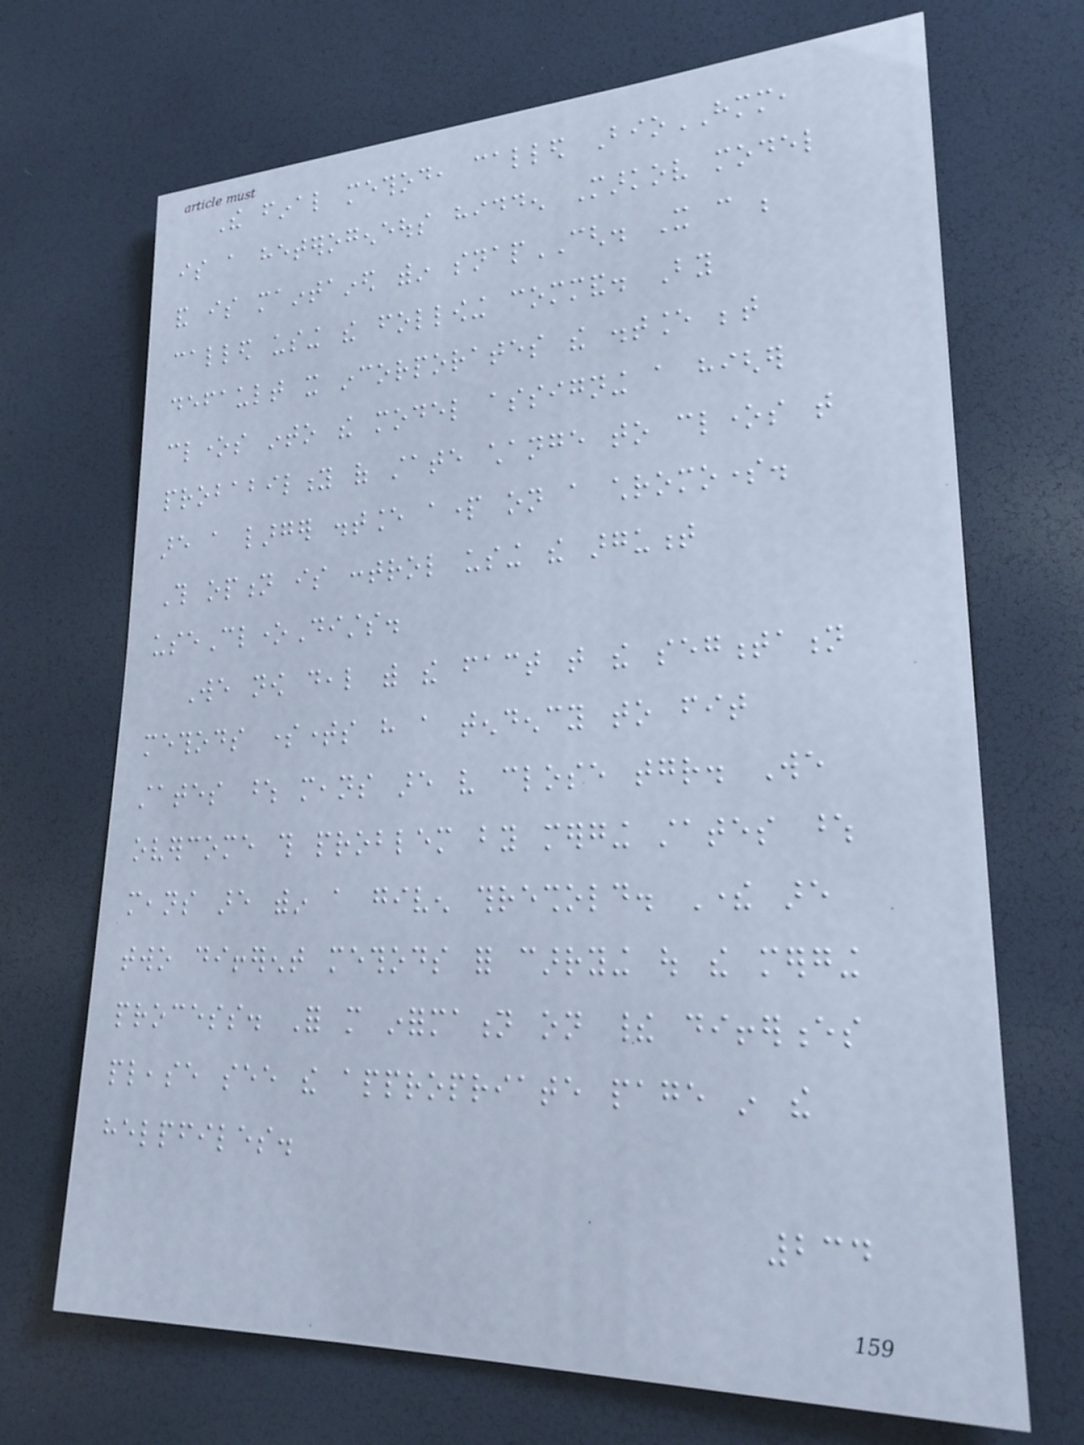The final method, called BioHMM,
is a heterogeneous hidden Markov model
and is maintained within snapCGH. It can be
called using the following command. By
default it incorporates the distance between
clones into the model assigning a higher
probability of state change to clones that
are a larger distance apart on a chromosome.
This option is control using the argument
useCloneDists.
We now deal with the fact that the segmentation
methods sometimes have a tendency to fit
states whose means are very close together. We
overcome this problem by merging states whose
means are within a given threshold. There are
two different methods for carrying out the merging
process. For more information on their differences
please see the appropriate page in the
helpfiles.
234
